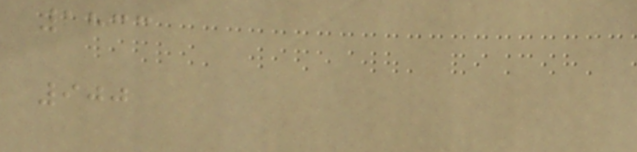1833
900
